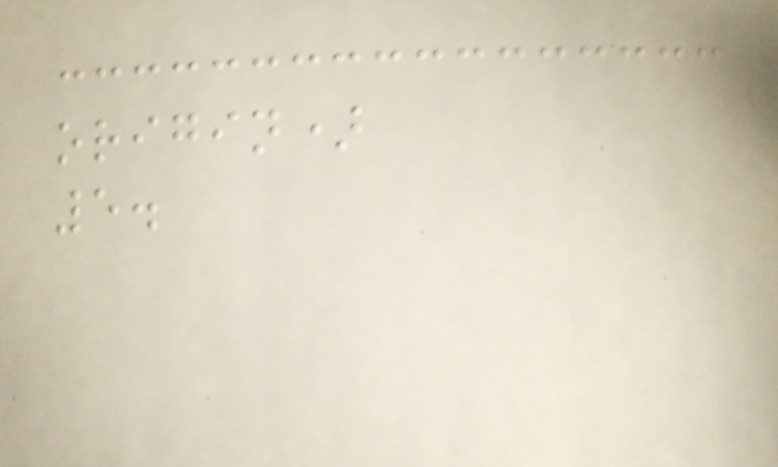origin)
5.
